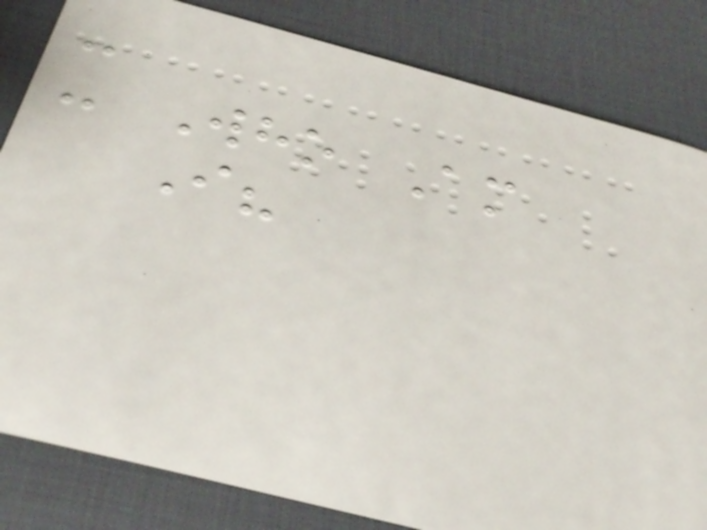-
- Who Am
I?
